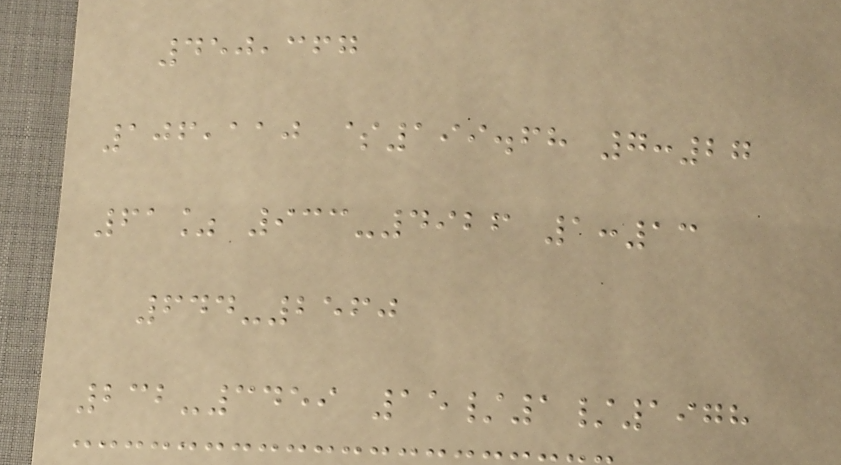450,367
106,110 $199.68 7:27
61% 933-4926 1:13
644-2560
232-3459 15/1/1978
